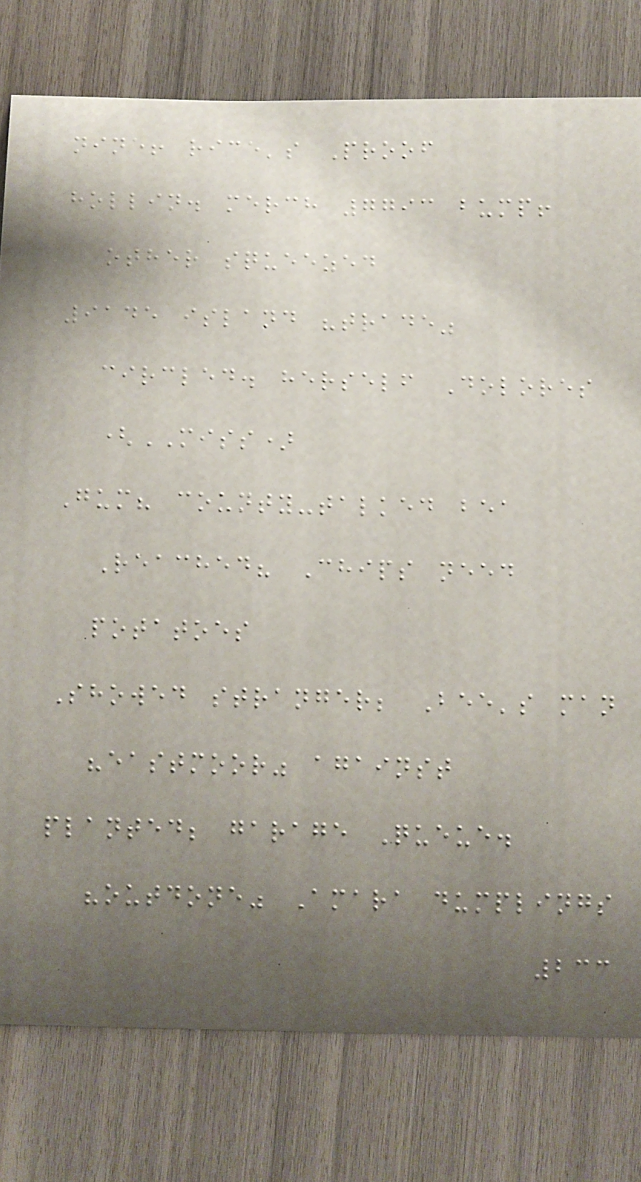nine! rice's Proof
hollin. merch 7793 bump!
other squeezed
9145 island "trade"
circled. herself Dolores
(MISS)
Gum? county-talked bea
Reached? Chips need
potatoes
Showed stranger; Bee's man
"eastmoor" against
planted; garage Queue.
"outdone" Amara dumplings
233
